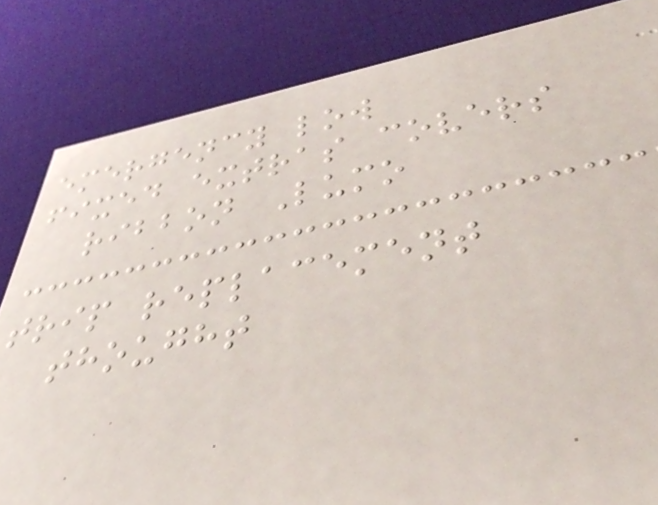emergency low
fixed extras covers
ribbon Lumo
trip replacement
thought
